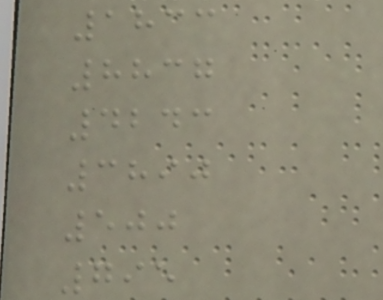1833
8837
4243
3890
500
795
